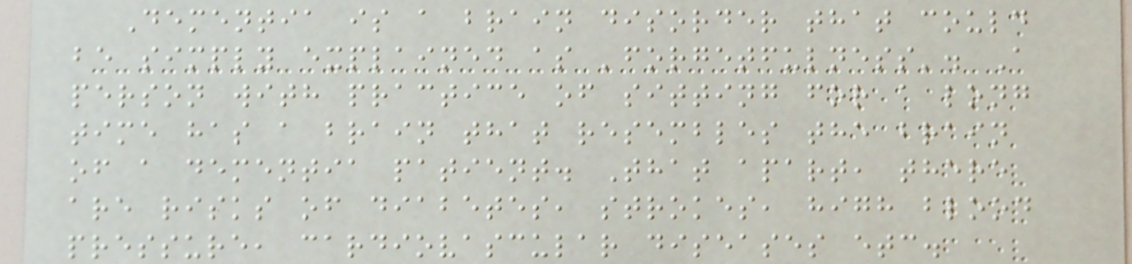Dementia is a brain disorder that could
be simply explained as 'forgetfulness'. A
person with practice of sitting for a long
time has a brain that resembles the brain
of a dementia patient. That apart, there
are risks of diabetes, strokes, high blood
pressure, cardiovascular diseases etc.
